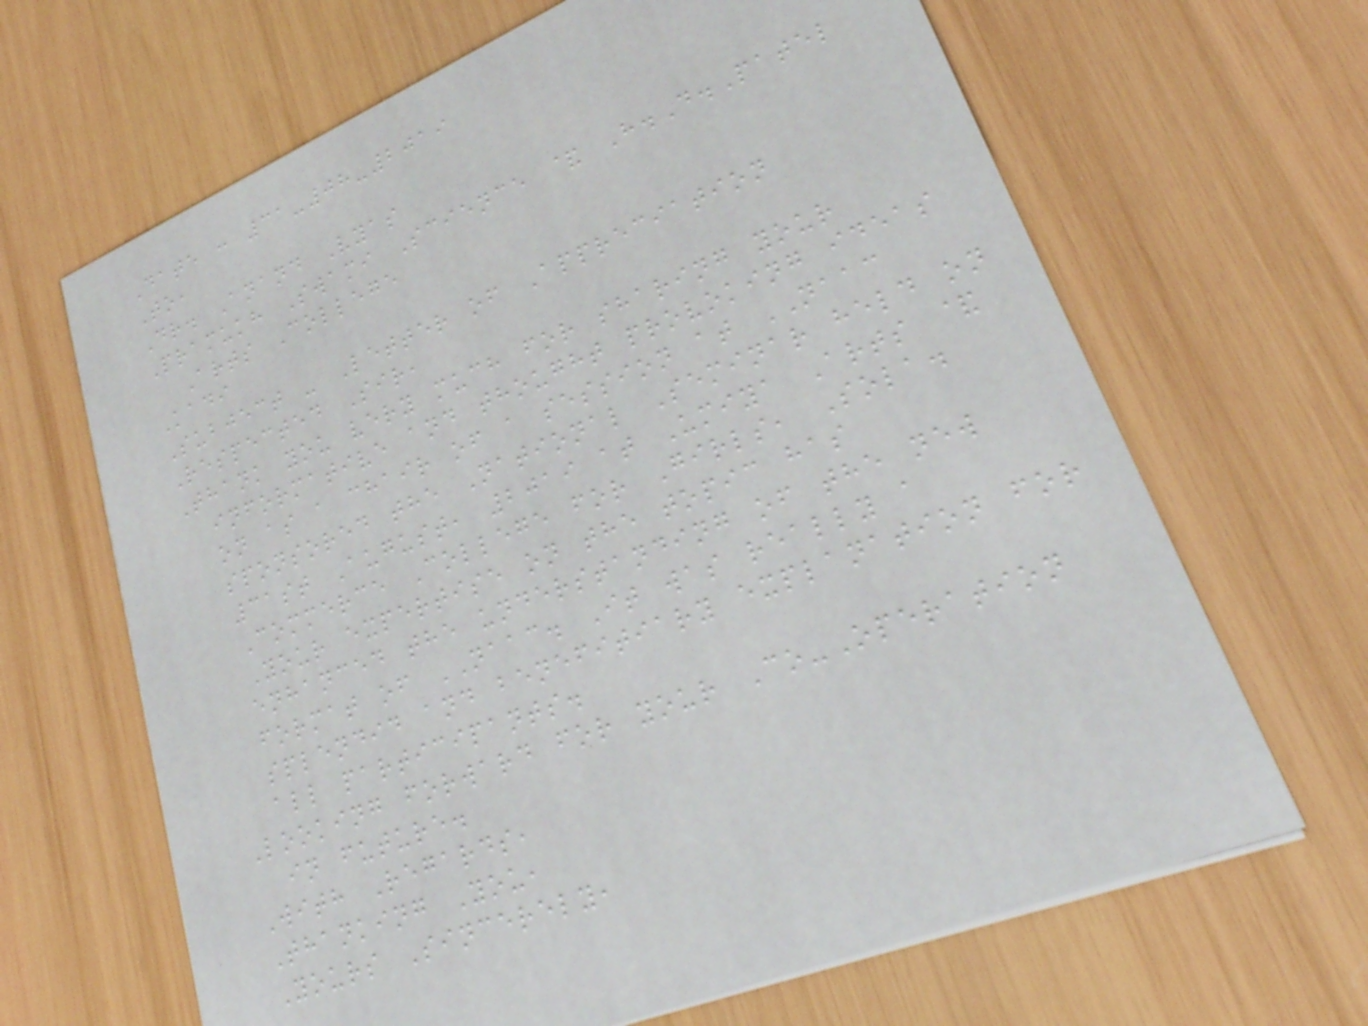Date : 31-08-2019
To,
Dr. Anand Vyas
Pramukh Swami Science & H.D.Patel
Arts College
Kadi
Subject - Letter of Appreciation
Respected Sir,
Thank you very much for sharing your
informative and thought provoking ideas
on as a chair of a session at NAAC
sponsored the National Seminar held on
31st August, 2019 at Umiya Arts &
Commerce College for Girls, Sola.
Your expertise on the topic has
enhanced the understanding of the new
format of NAAC. It was really a
splendid and benefitiary explanation for
all participants.
Looking forward for your Co-Operation
in future.
With Regards,
Thanking You,
Yours Sincerely,
